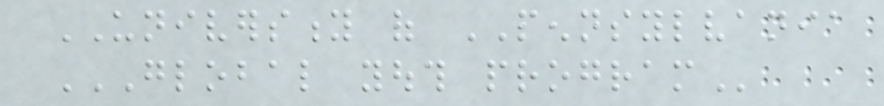UNIVERSITY of PENNSYLVANIA
GLOBAL YOUTH PROGRAM
